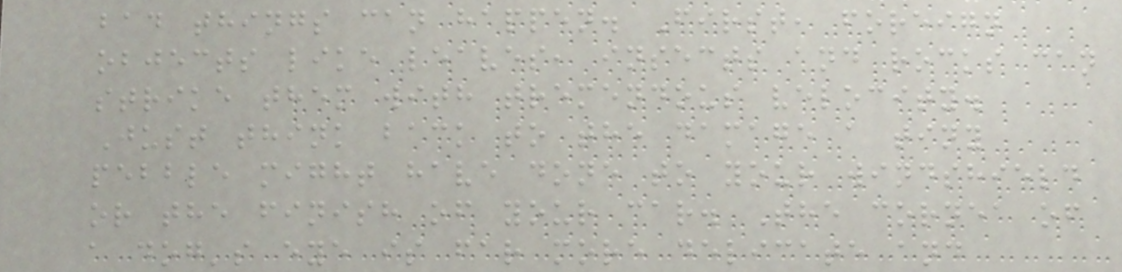bad things can happen. First, foreign
objects like leaves, insects and rocks can
strike them with tremendous velocity.
Just think back to the damage a tiny
pebble might have done to your windshield
or the finish of your car. The cornea of
a dog's eye is far more delicate and
